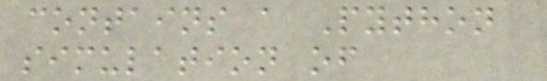contains a Python
simulation of
